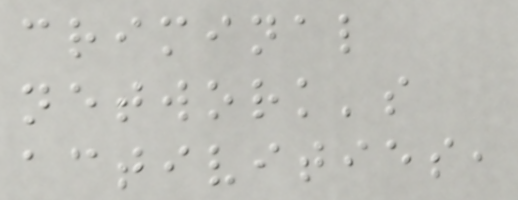criminal
network's
activities,
